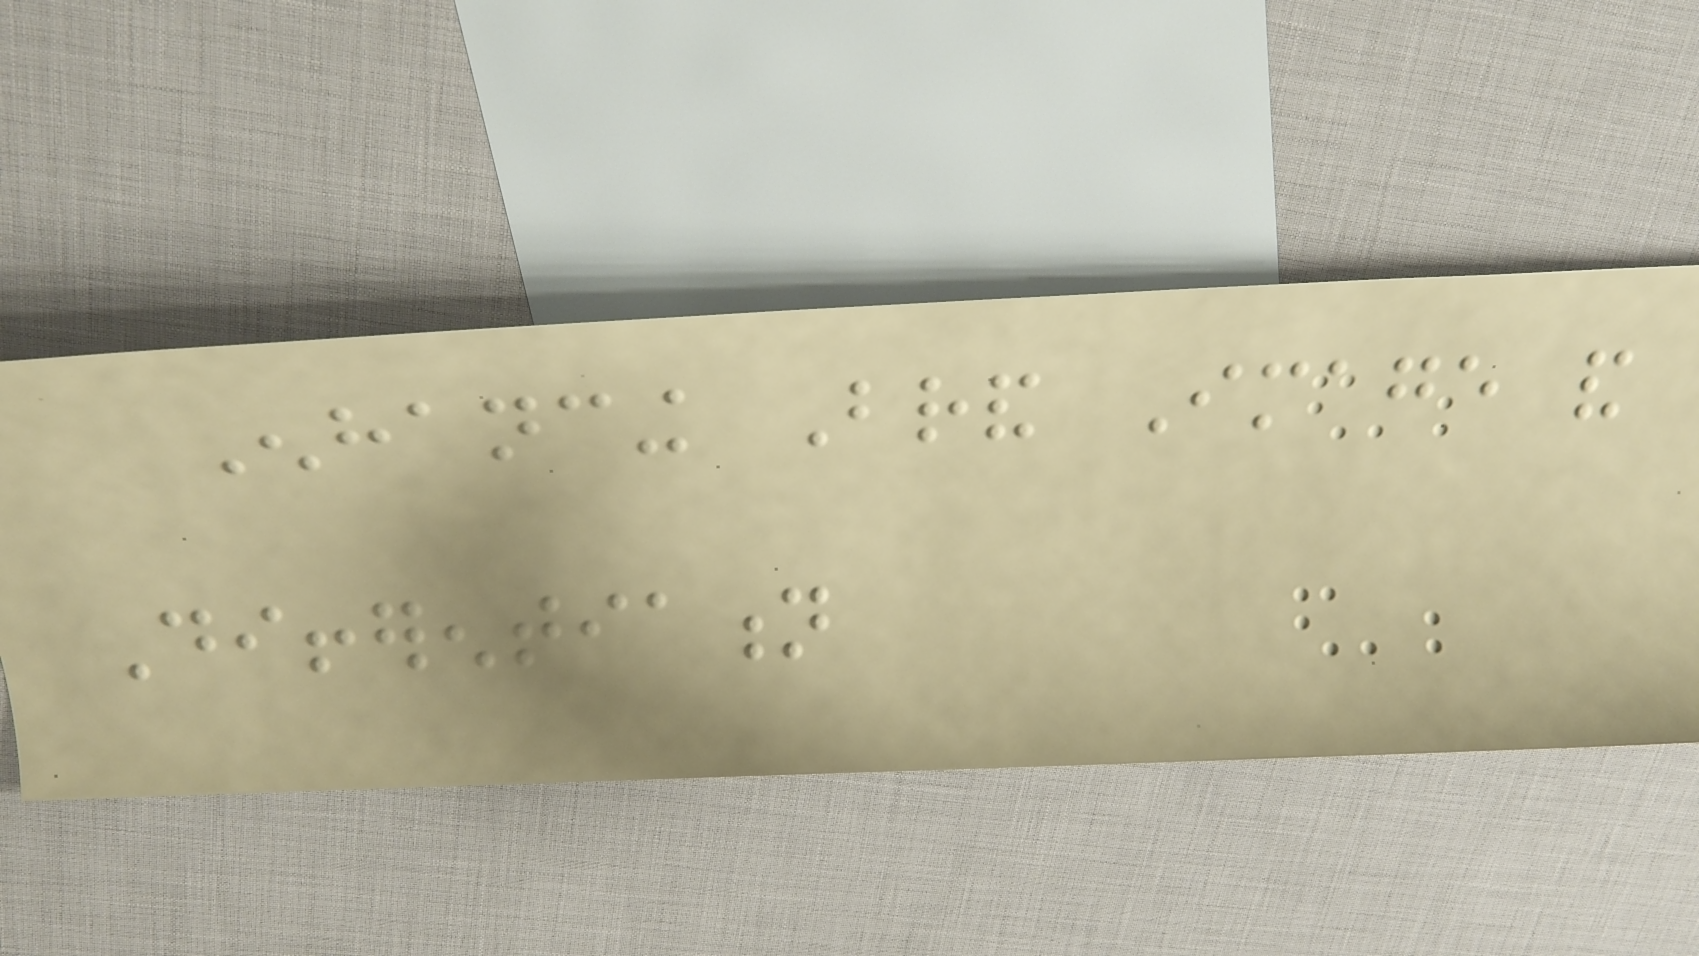Enhancing Brand Image and
Differentiation
